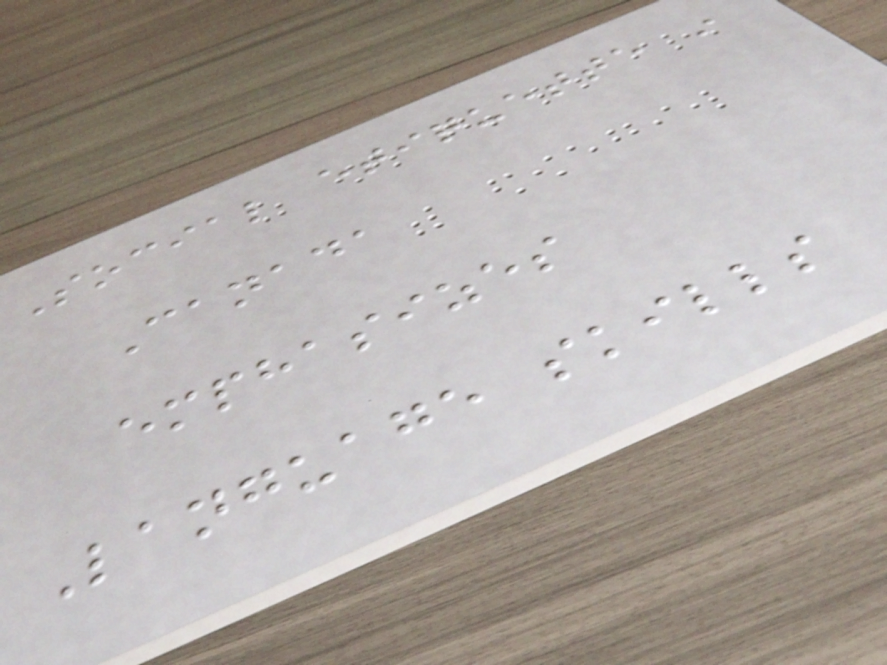Social etiquette in
Canada
emphasizes
Language skills
